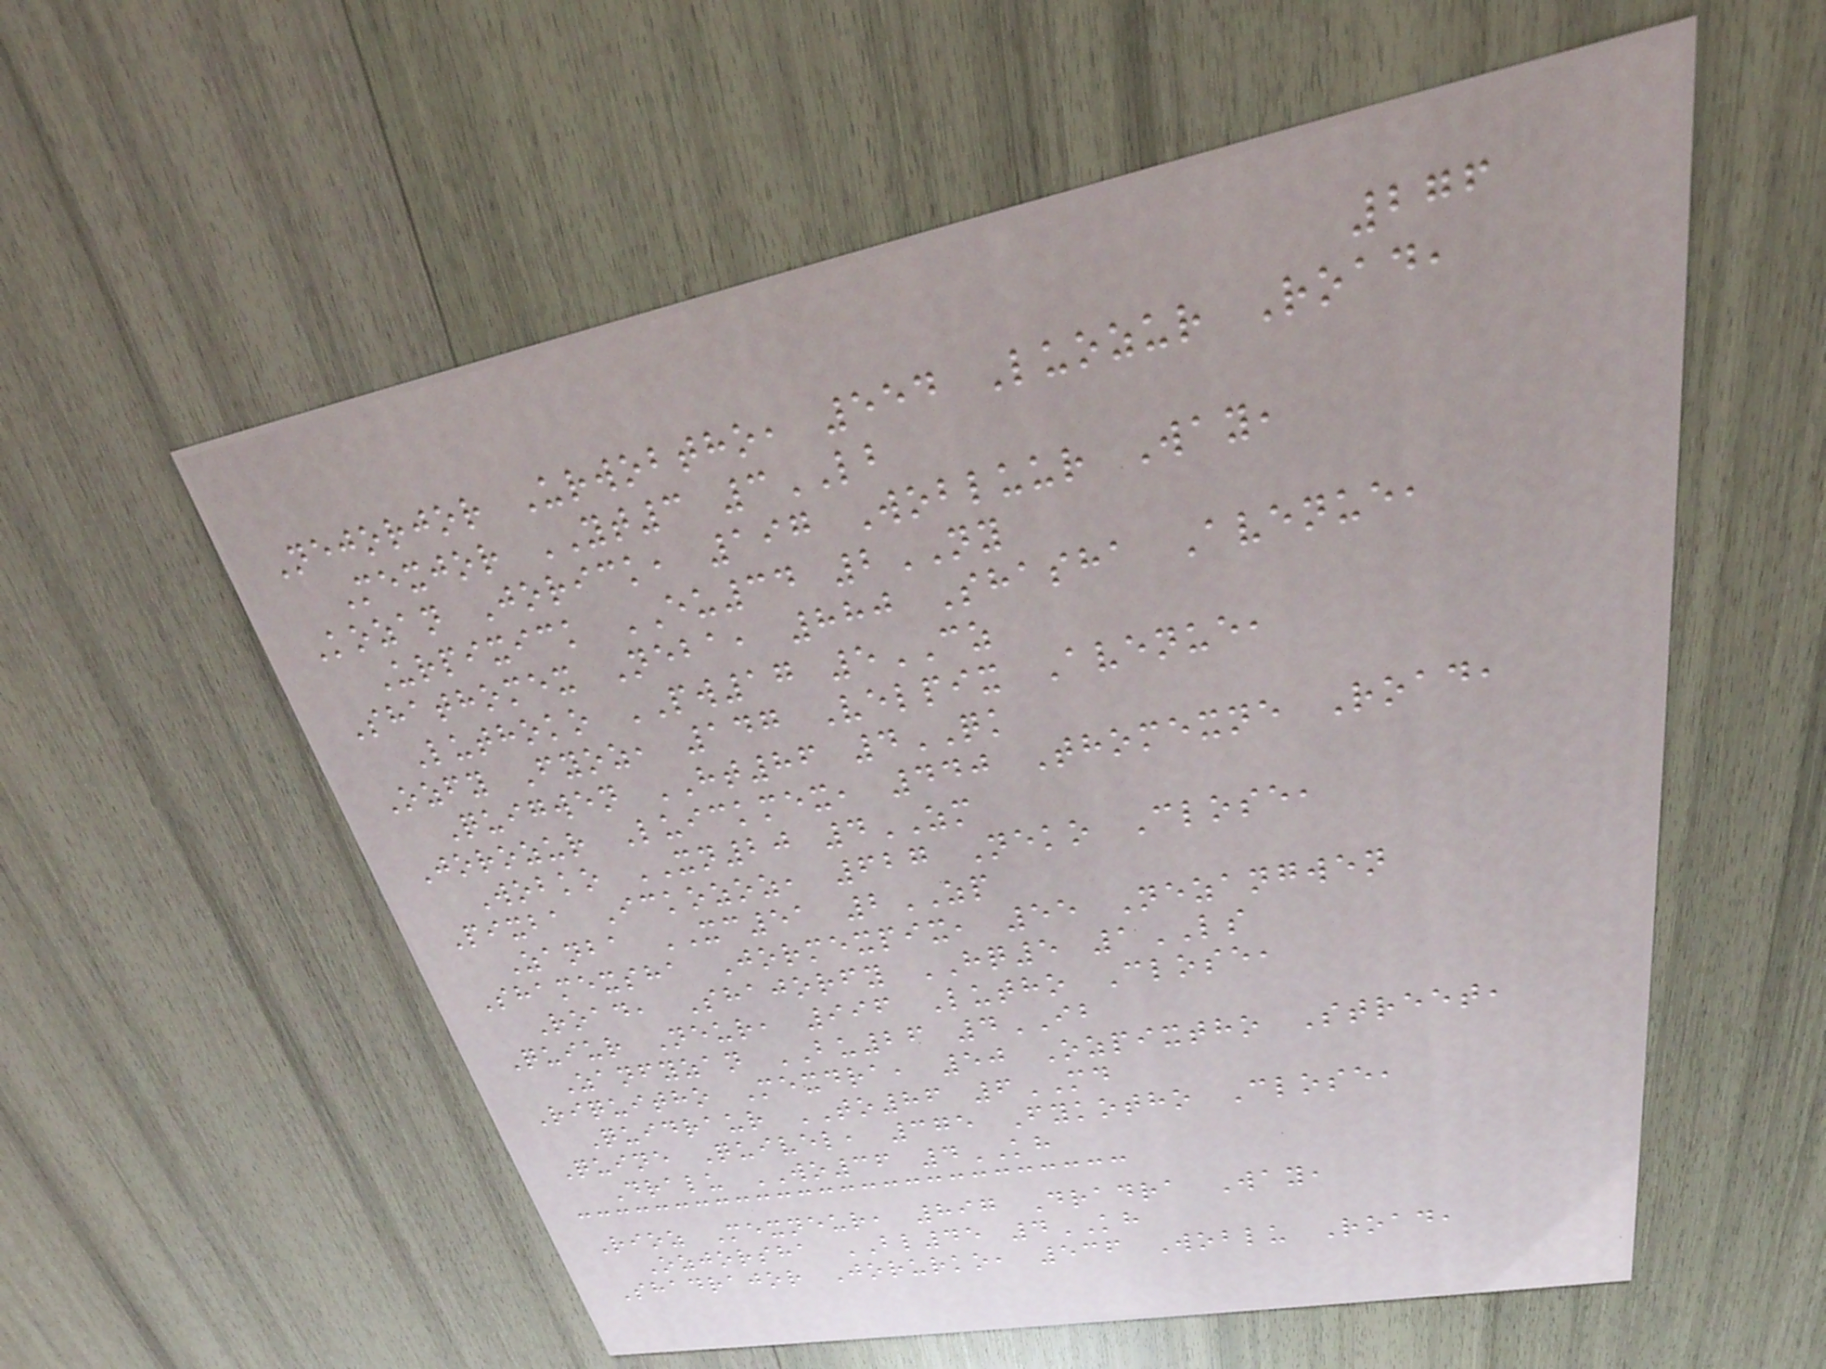276
Nejorjor Urwobtho, 554 Luozur Road,
Mexjor YT3 3LB
Kozan Jorick, 197 Wobluur Way,
Urpixick EU34 2NY
Shathomex Neba, 880 Shasha Avenue,
Luthoko PW17 5CZ
Ozfy Fyoz, 147 Velpix Avenue,
Quigwen HT86 4QK
Jorozur Luickmex, 440 Thomexne Road,
Wobko XN20 4ZM
Pixba Ickozoz, 627 Neko Close,
Zanba XC51 2ZP
Shamexsha Jormexpix, 55 Nezangwen
Road, Shajorfy HQ5 1LS
Quiur Neur, 996 Lutho Close,
Zanfyzan BU26 4IB
Riquitho Mexdra, 50 Ozpixtho Street,
Quidraur TO86 6MD
Quine Quivel, 375 Fykotho Close,
Dralu WO36 4KH
Rioz Mexneur, 897 Dradra Way,
Ozjorsha BL45 4KH
Shadrajor Jorurko, 536 Woblu Road,
